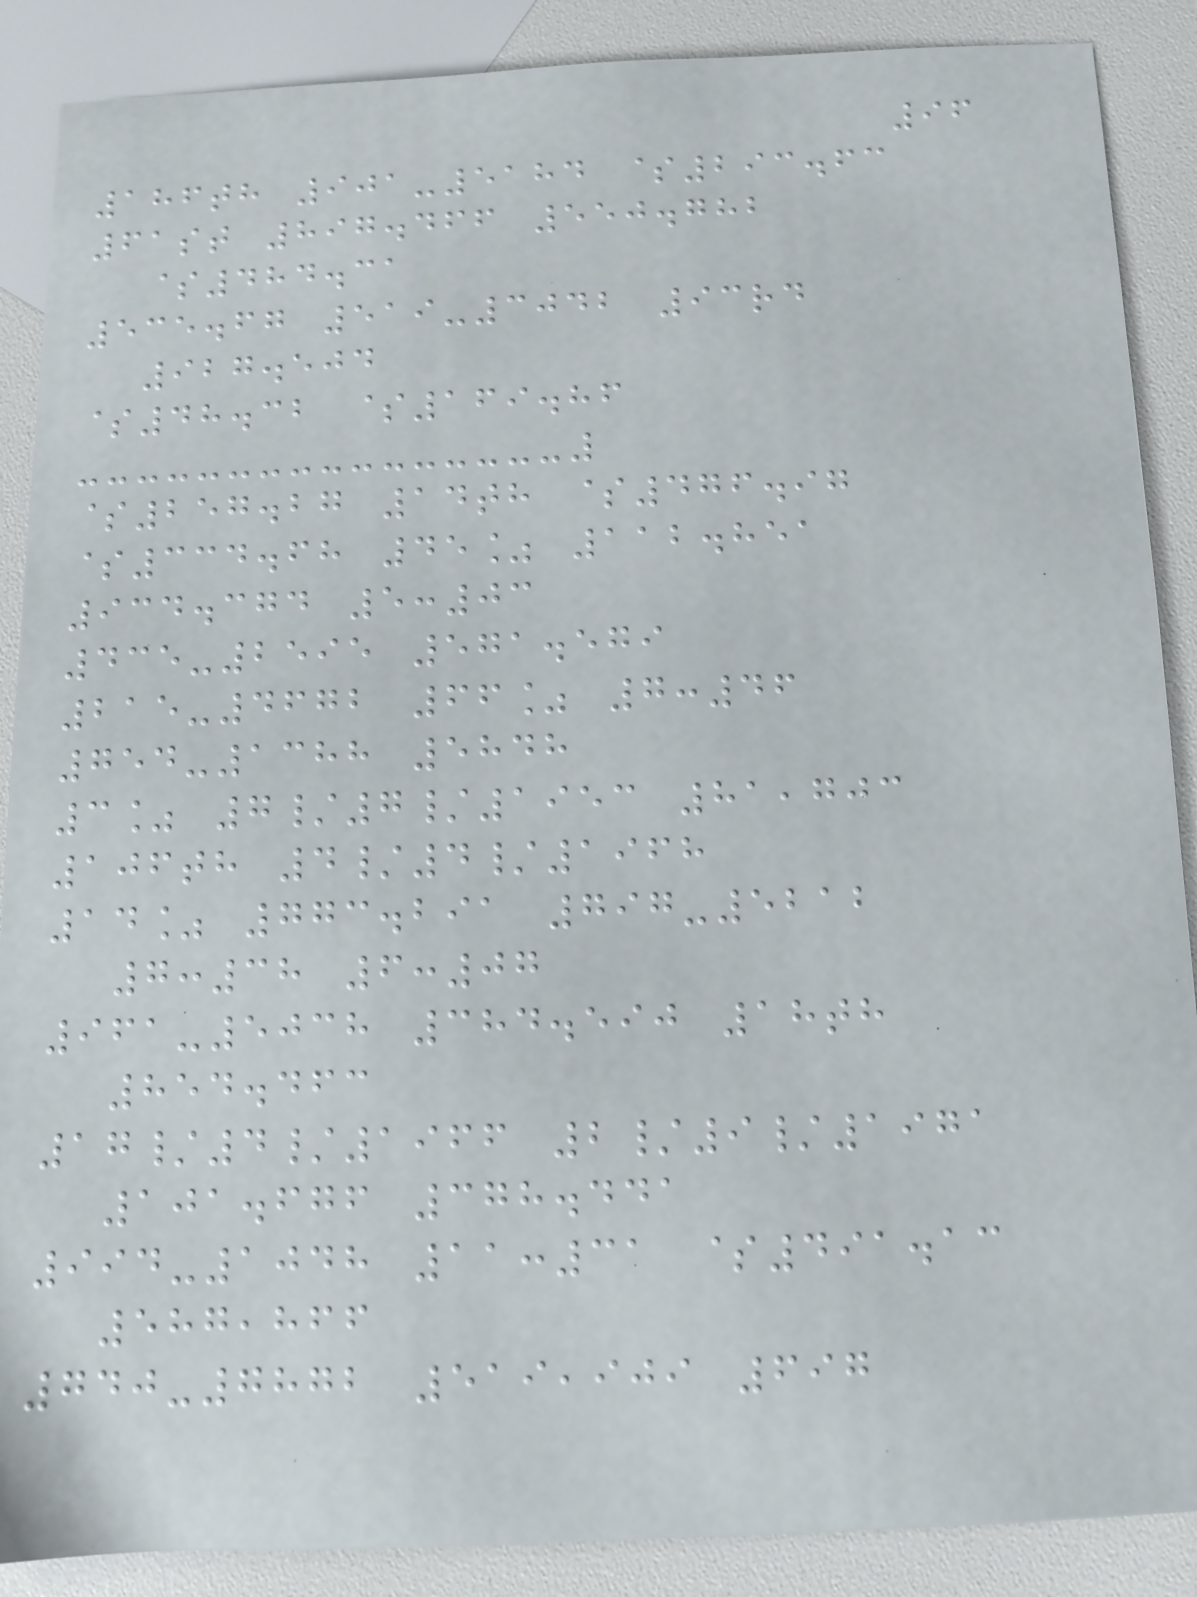96
186th 901-5184 $293.63
61st 897.466 550.782
$484.31
535.67 519-3042 93rd
927.504
$48.32 $169.86
$257.27 14th $476.97
$334.68 45% 112.851
934.374 5:03
435-2595 571.579
215-4672 66% 7:46
754-1388 5848
3% 7/7/1953 81,703
106th 4/4/1968
14% 773.291 797-5212
7:38 6:07
961-5038 384.590 18th
854.463
17/4/1966 2/9/1971
101.676 378.441
994-1048 11:31 $491.13
587,866
740-7872 519,909 697
